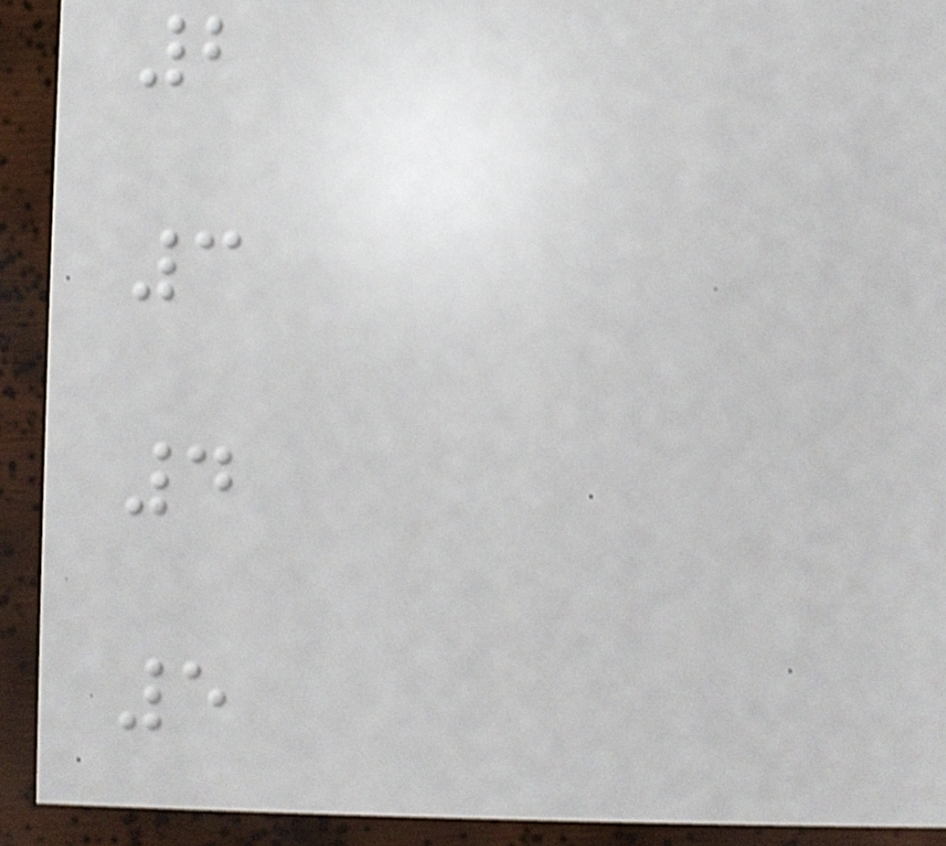2
3
4
5
